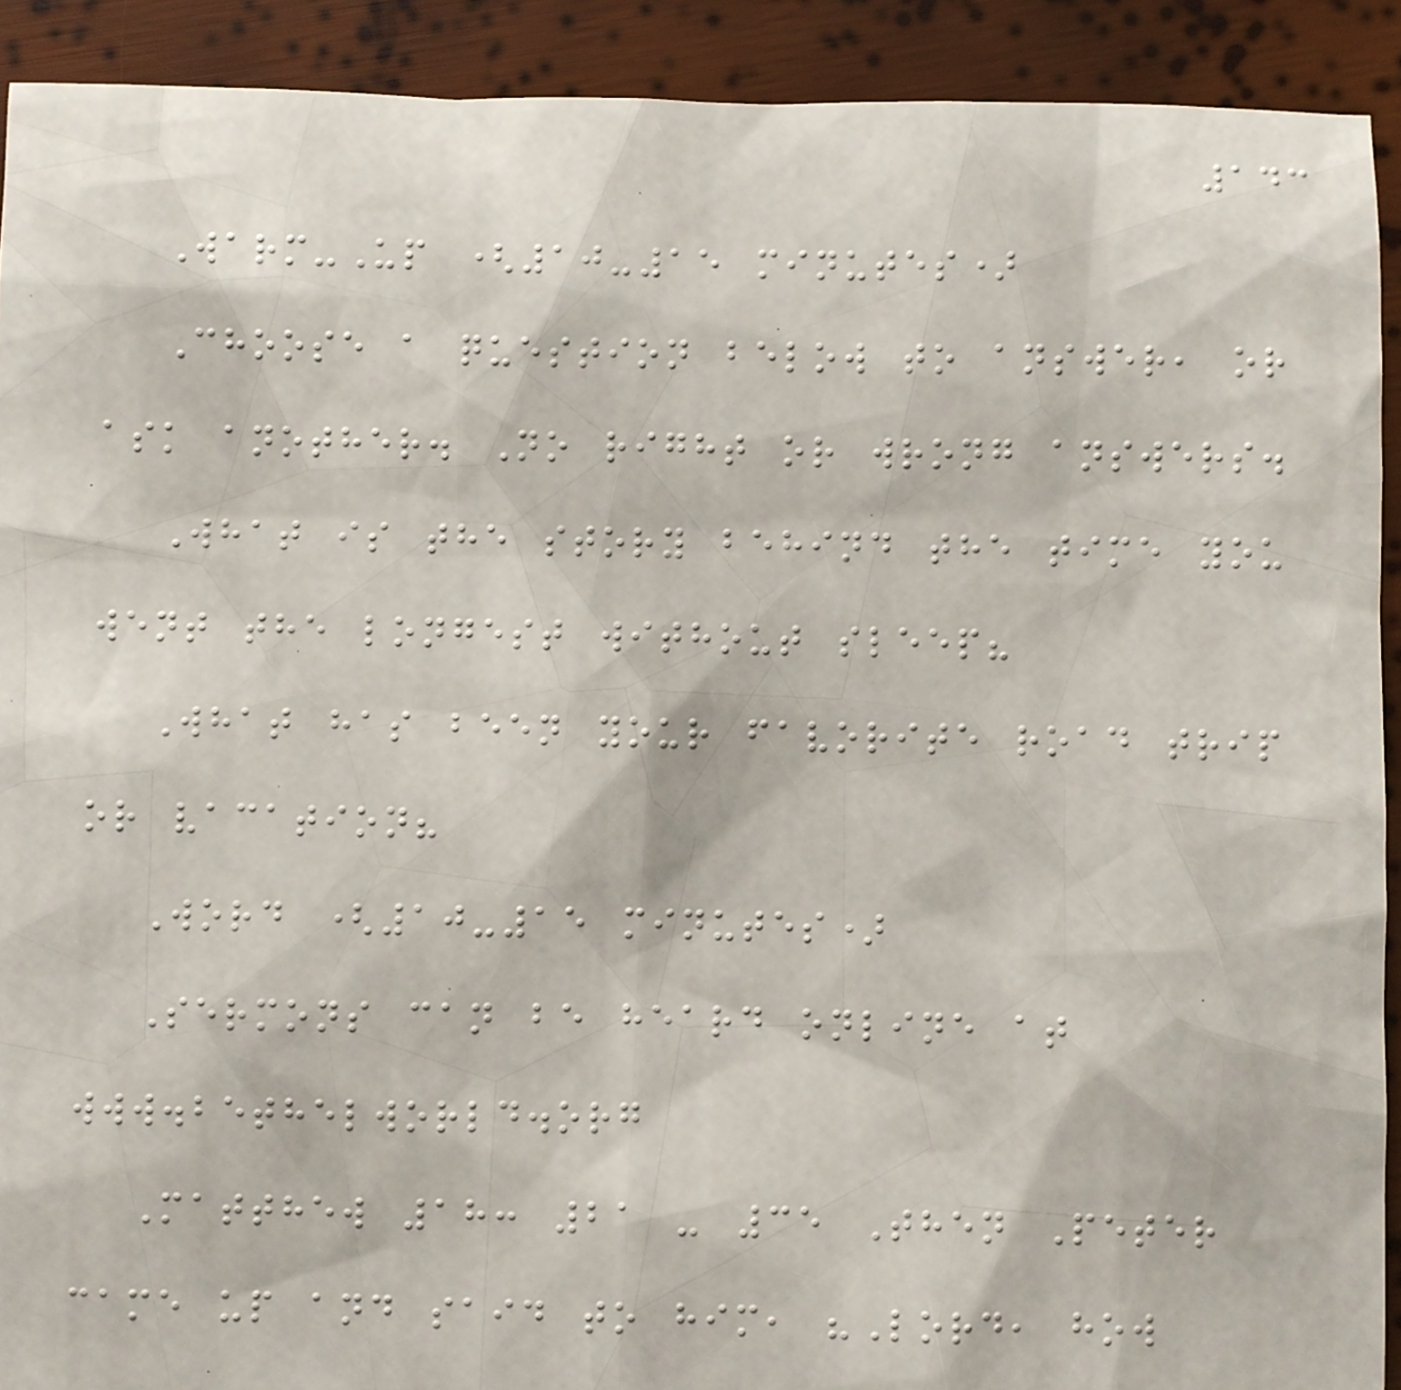143
Warm-Up (10-15 minutes)
Choose a question below to answer, or
ask another. No right or wrong answers.
What is the story behind the time you
went the longest without sleep?
What has been your favorite road trip
or vacation?
Word (10-15 minutes)
Sermons can be heard online at
www.bethelworld.org
Matthew 18: 21 - 35 Then Peter
came up and said to him, "Lord, how
